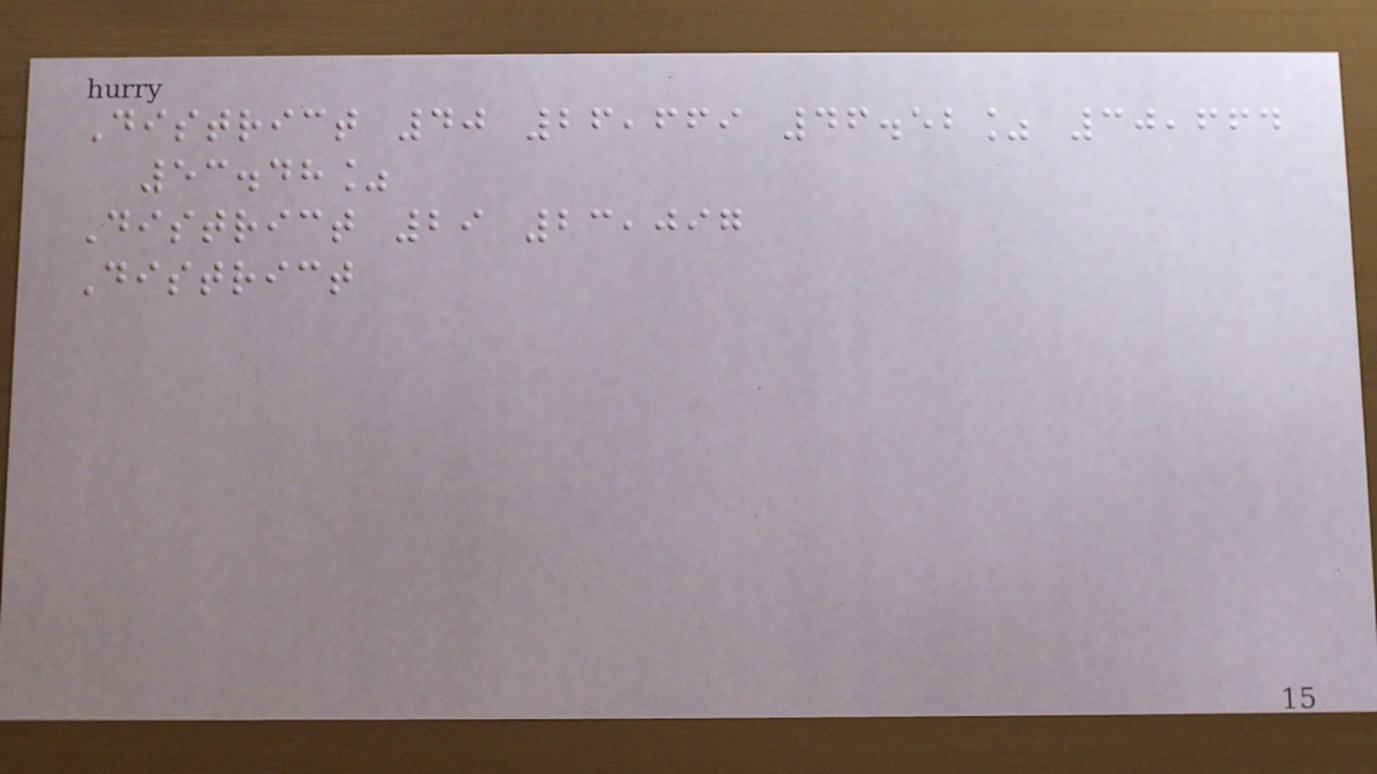District 40 26,669 46.52% 30,664
53.48%
District 29 23,097
District
